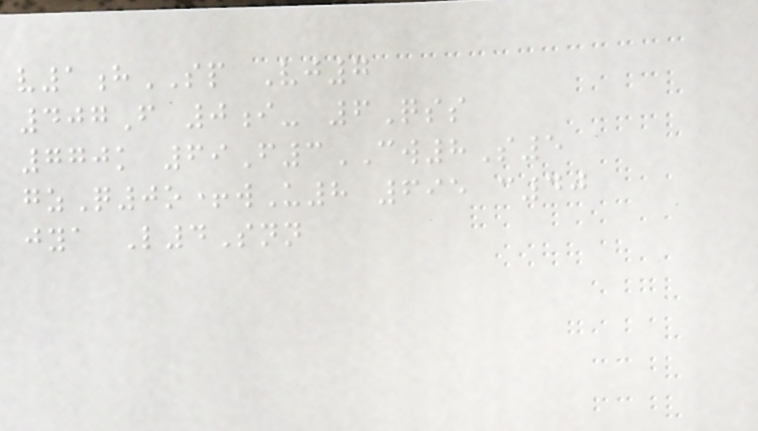v1hSP Vj7
407F 0i- 6Qss
770k 69F3CW8S5
gzQ0o+wU8 695 c40
jya L4Snn
